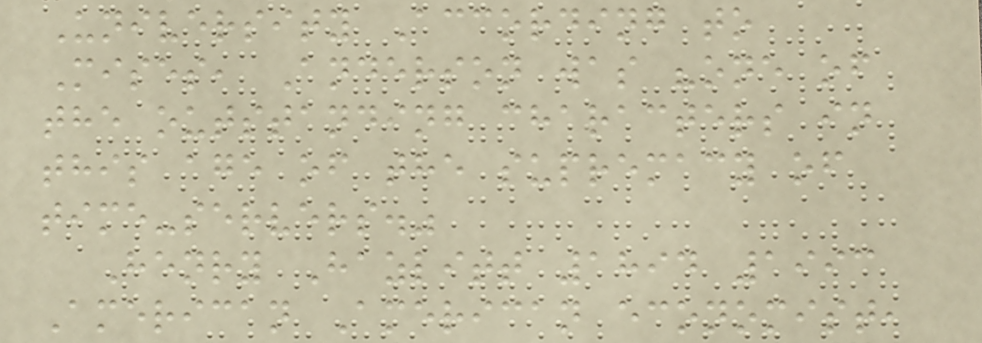University According to
Mises, Anderson was "one of
the outstanding characters in
this age of the supremacy of
time-servers."
Henry Hazlitt 1894 1993
American American economist,
